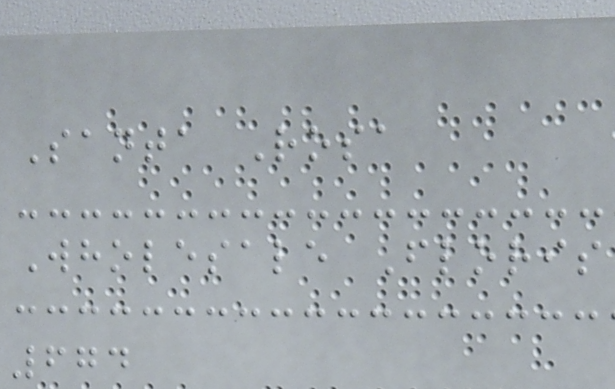Santa Rosa
Wholesale Floris
674
